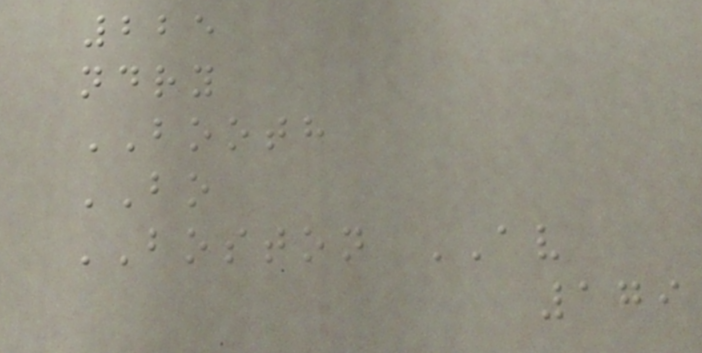225
ndry
BOOTH
BO
BOSTON AV
179
